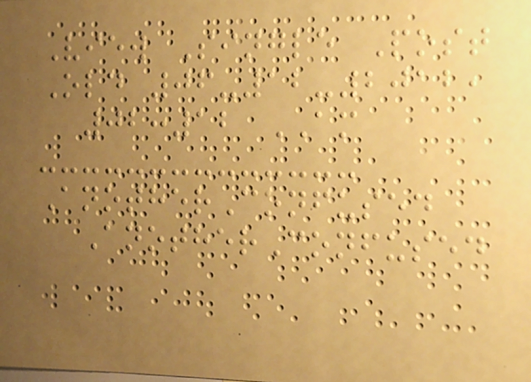View Single Post
Old 06-12-2012,
02:12 AM
AnotherConfused
AnotherConfused
